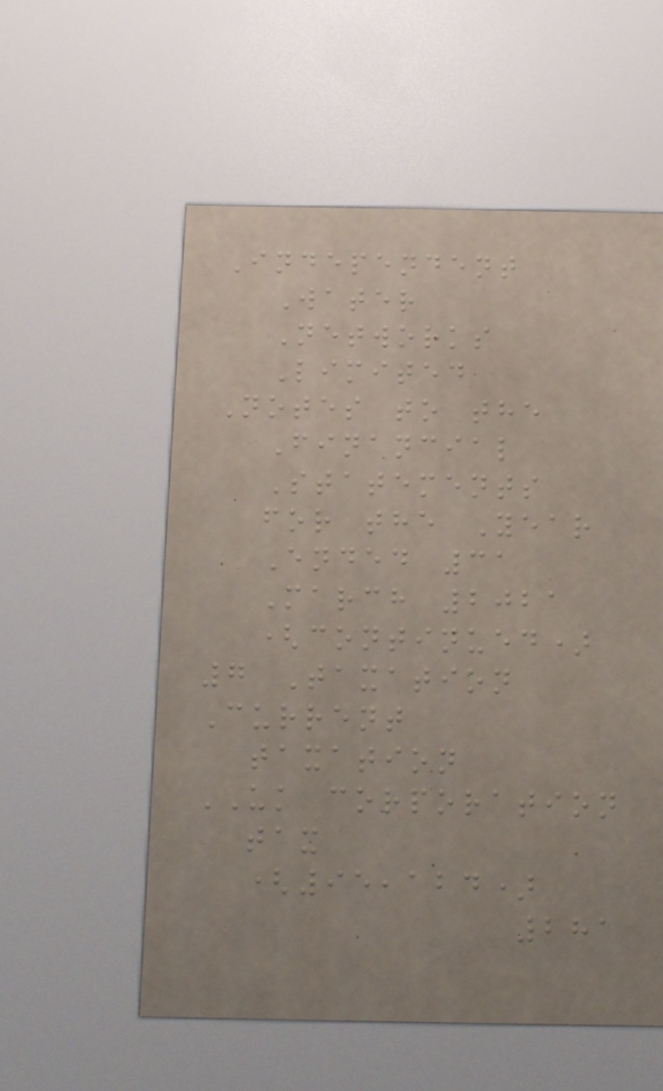Independent
Water
Networks
Limited
Notes to the
Financial
Statements
for the Year
Ended 31
March 2021
(continued)
7 Taxation
Current
taxation
UK corporation
tax
(95,124)
281
